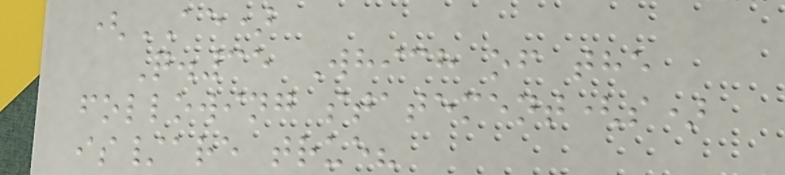(AE)
Q.35 Which of the
following statement(s)
is/are true?
